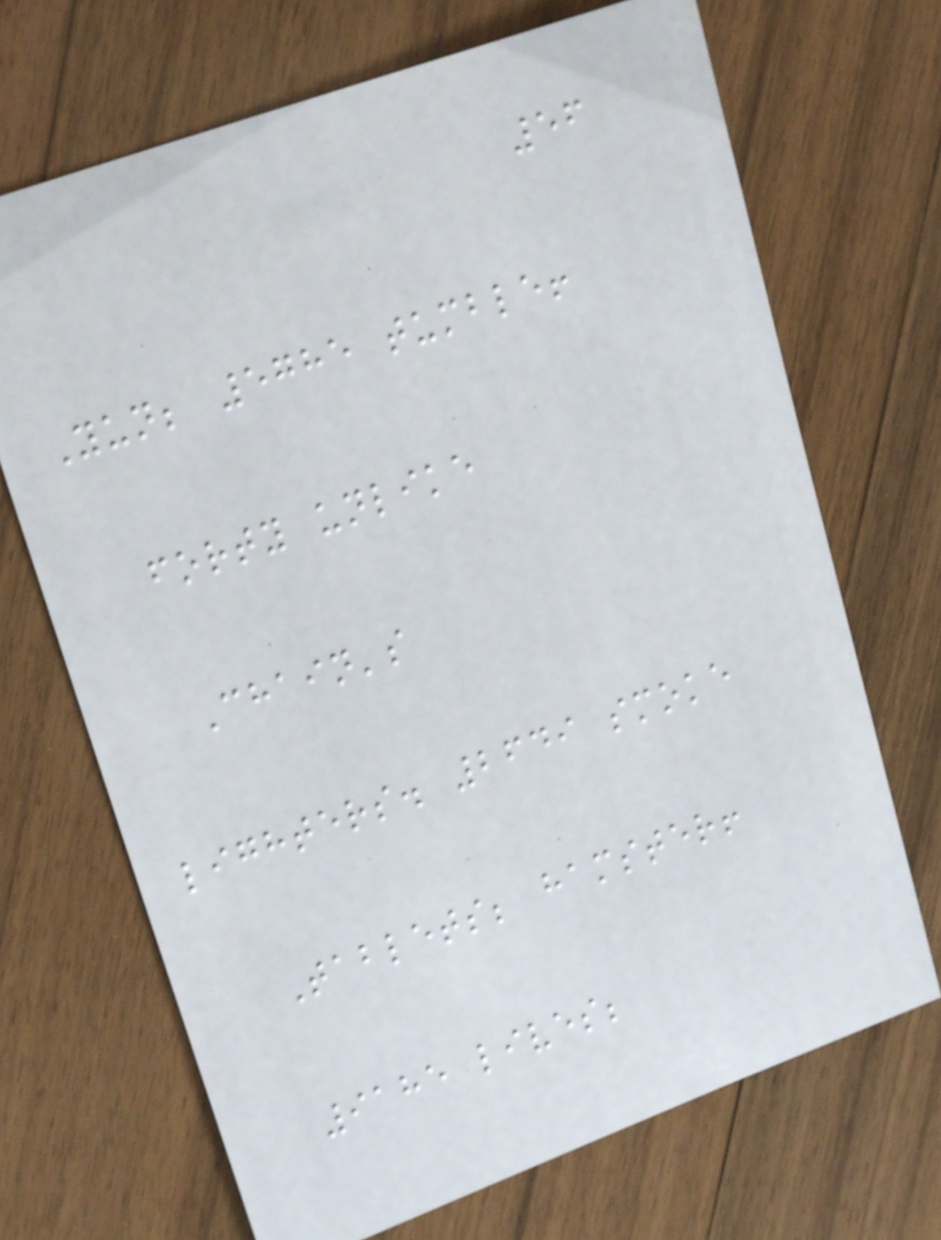56
Yun; 5785 tumble!
forty unlike
Chain's
lighters. 2649 smoke
Tablets; hamster!
9185 lives;
